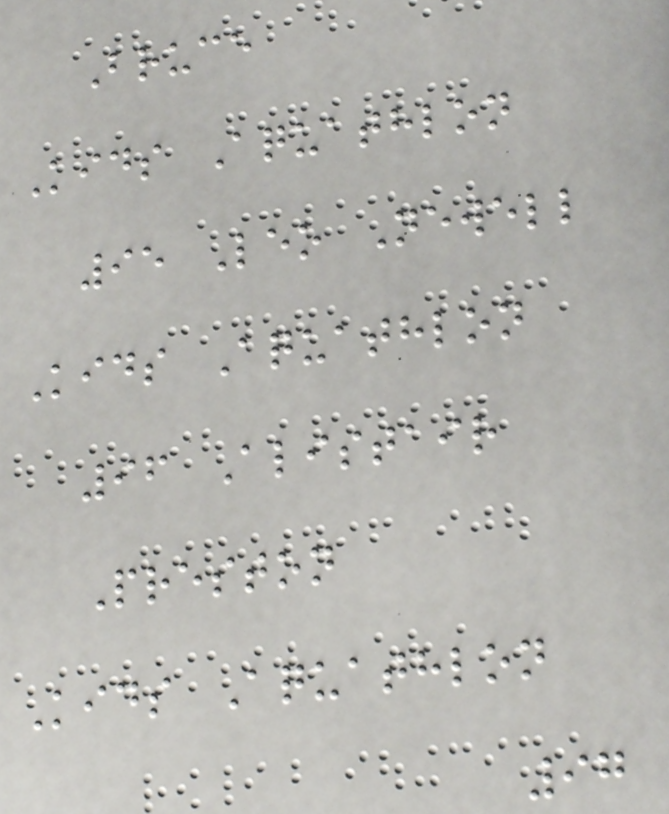Bruce
Kids Aquathlon
95 Leo Newell
Kids Aquathlon
96 Alistair
Preston
Kids Aquathlon
97
